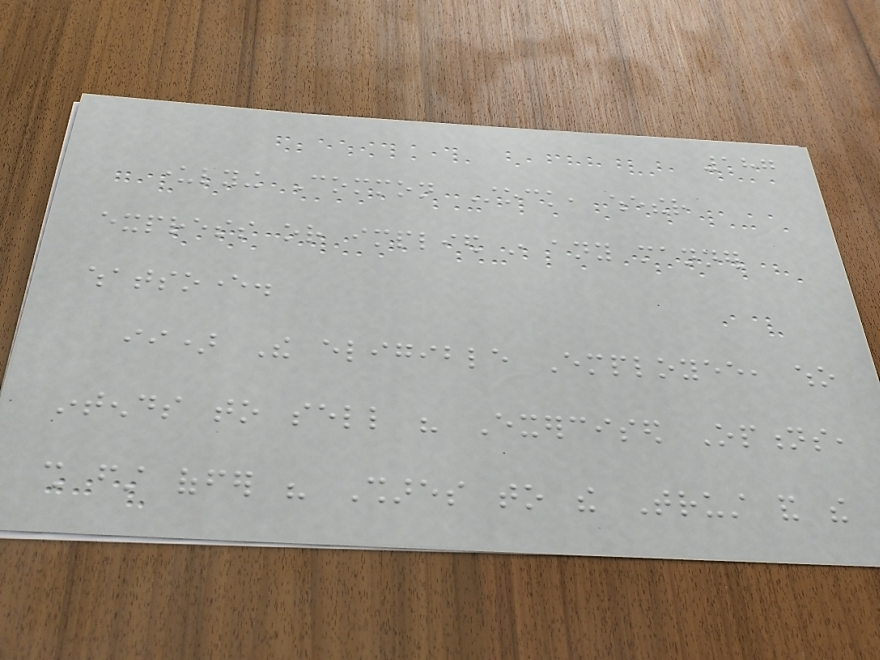187
underlying Common Stock, whether
express or implied in any manner
whatsoever.
ii) The eligible Employee, who
intends to sell his Exercised Options,
shall first offer his Shares to the Trust and the
